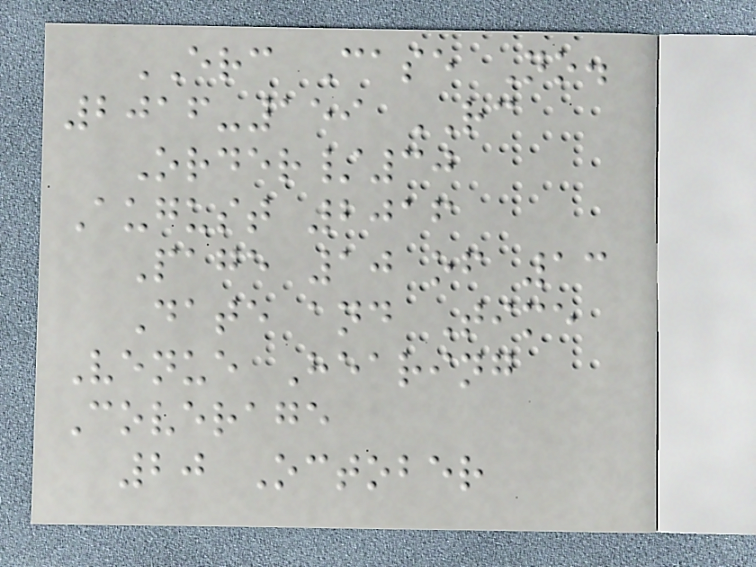ERC Case No.
2016-159 RC
Order/30
August 2016
Page 10 of 13
Date and Time
Venue Hearing
Coverage
20 October
